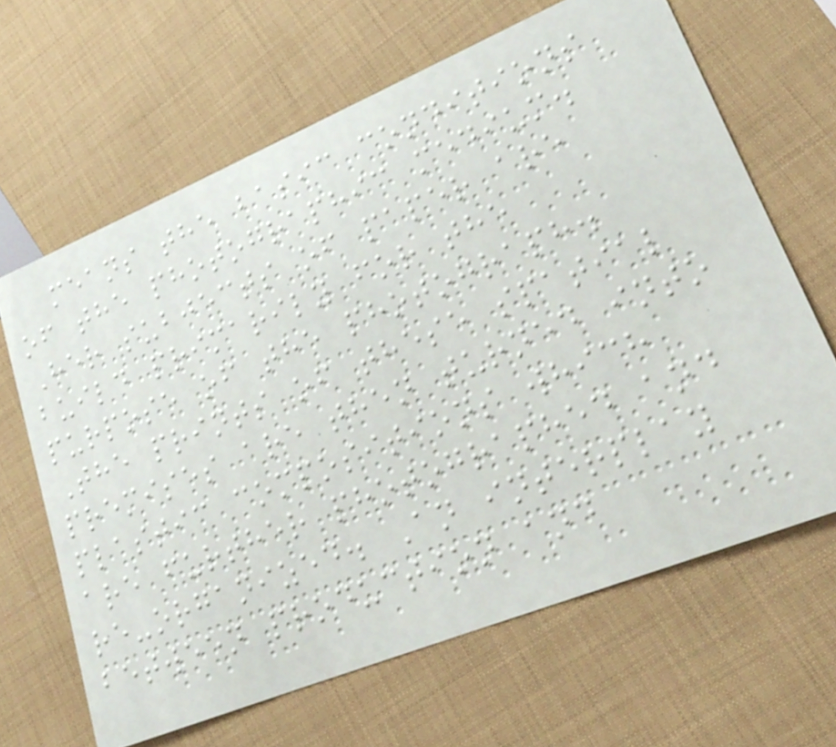means the basic conditions
of the photographic medium.
Her subjects of paper are
build primarily for the
purpose of the photograph.
The prints of these spatial
premises are then turned into
plastic compositions which
are further photographed and
re-organized. An interplay
between production and
